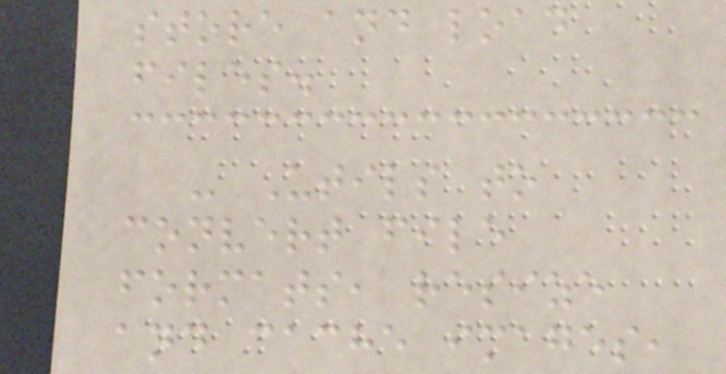store and load
files.
- Utils to
convert file
formats, resize
and cache images,
